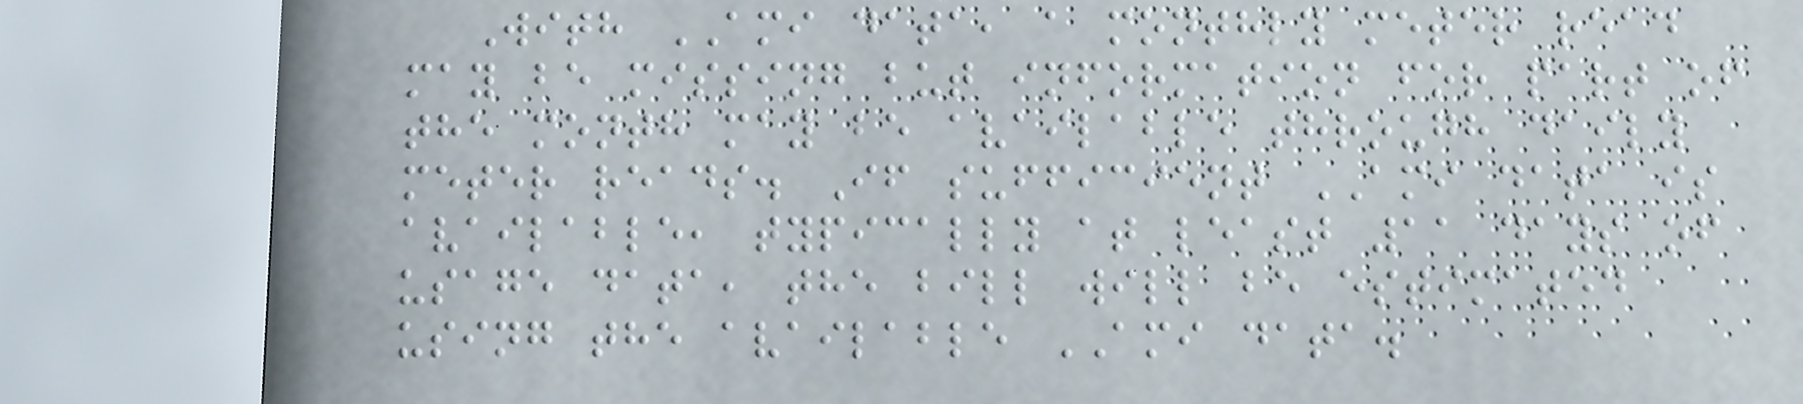With AMI data, a monthly meter read
may be missing but information for part of
the month may be available through daily
meter reads. If sufficient AMI data is
available, typically at least 11 days of
usage data, the bill will be estimated
using the available AMI data.
